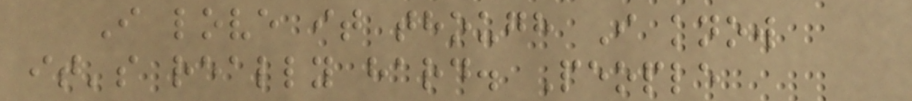I love it though I know
it's really hard. People
